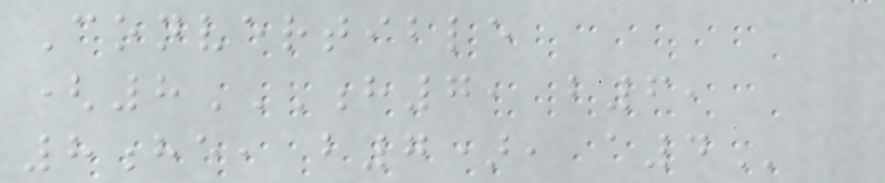Convertible
(8H7, B6,
8HE, B7), A4
